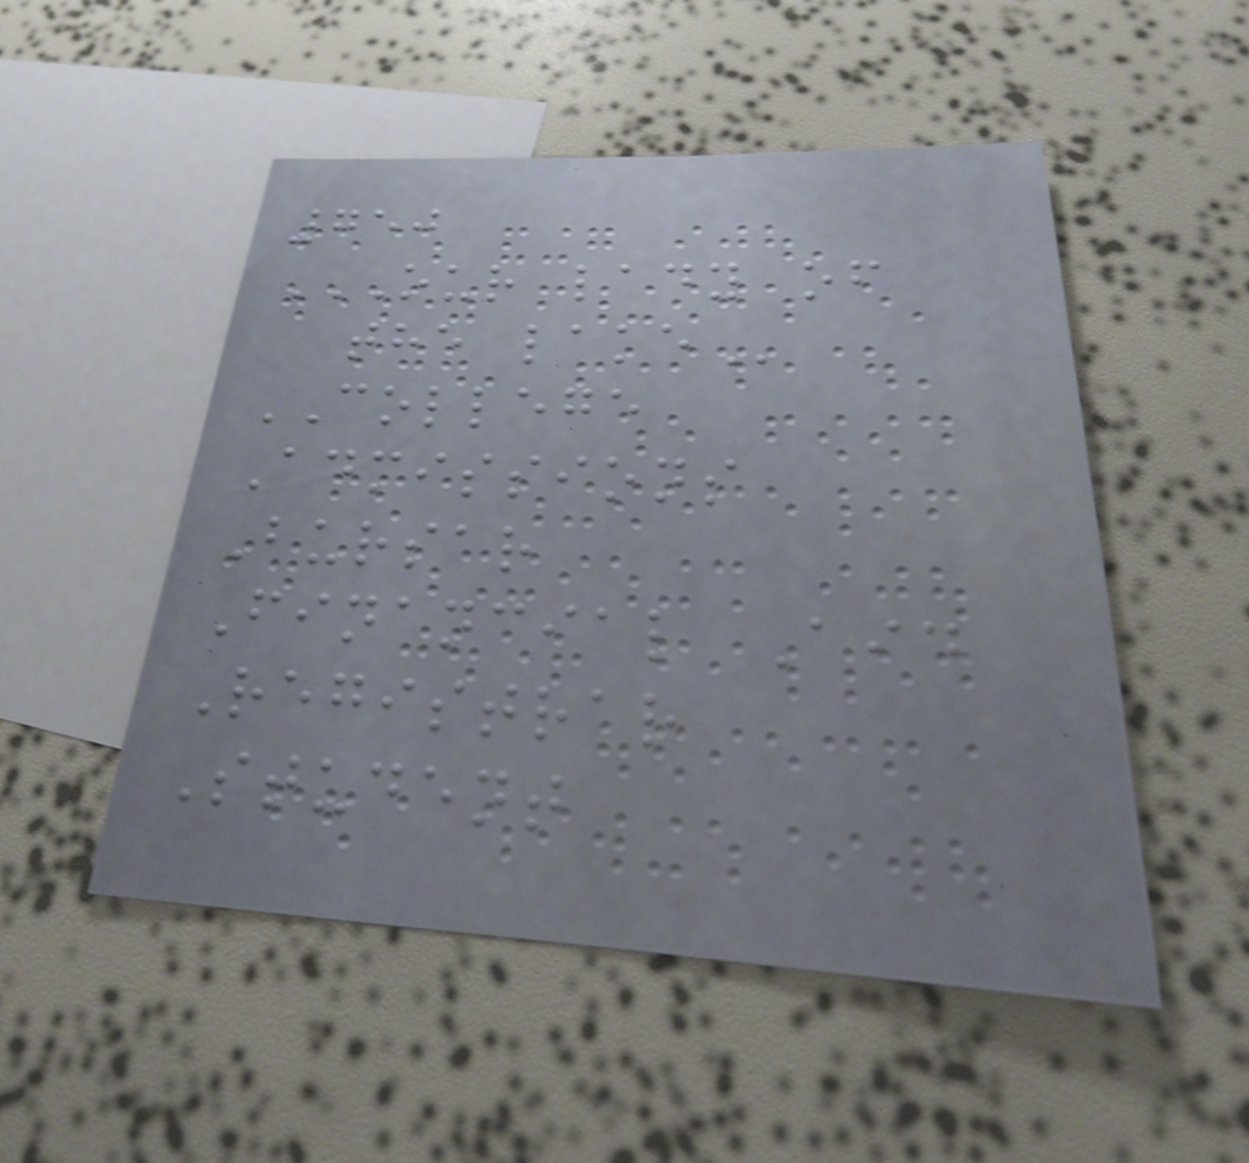750
OUR LADY OF
THE LAKE
COLLEGE
Admissions
Bursar
Financial Aid
Registrar
Student
